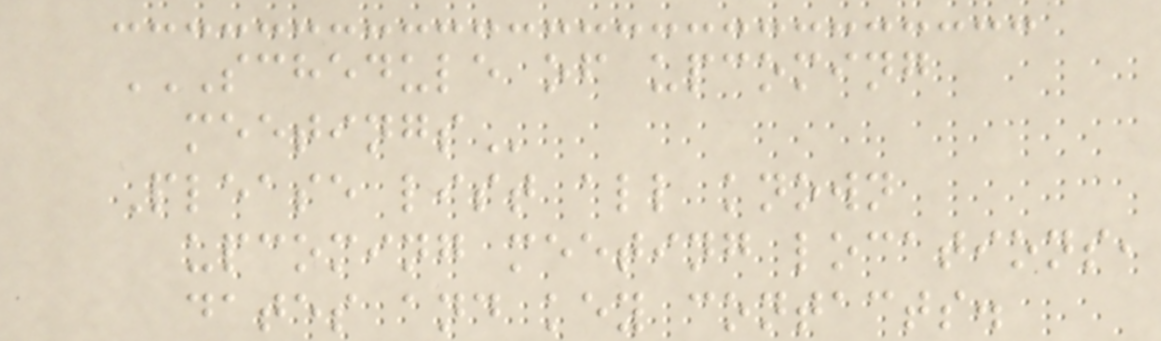SCHEDULE OF UPCOMING
MEETINGS
Please list all known
upcoming meeting locations,
dates and key contacts.
